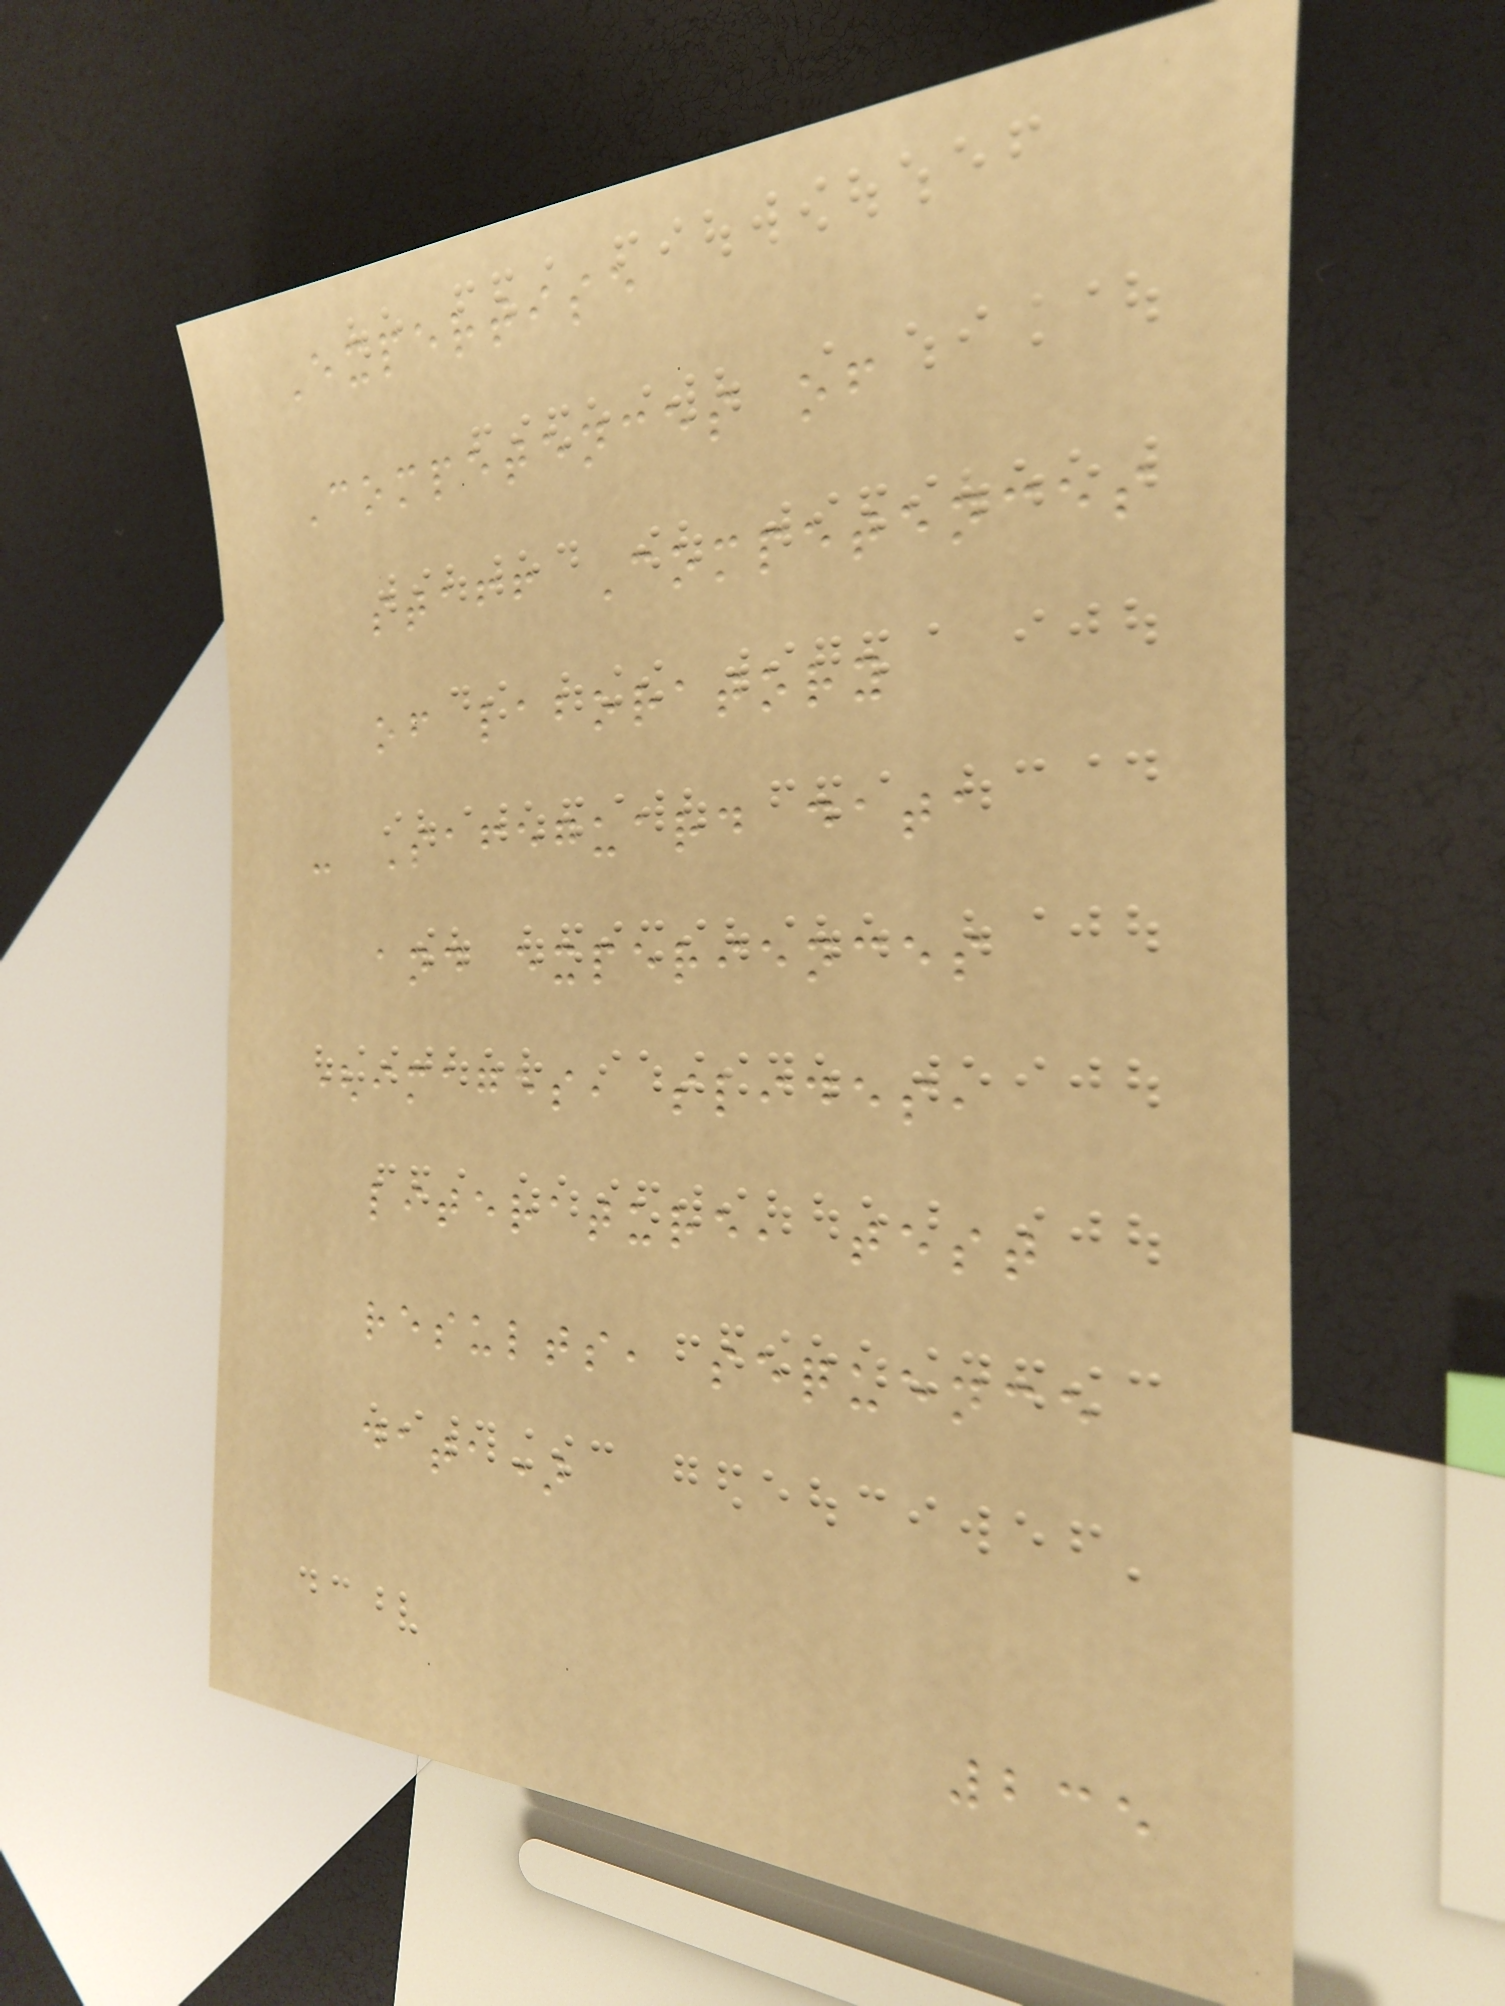Expertise
Competences of
staff Competences
of laboratory
- Safeguard data
and experiences
(images, slides,
literature, test
results, sequence
data)
235
